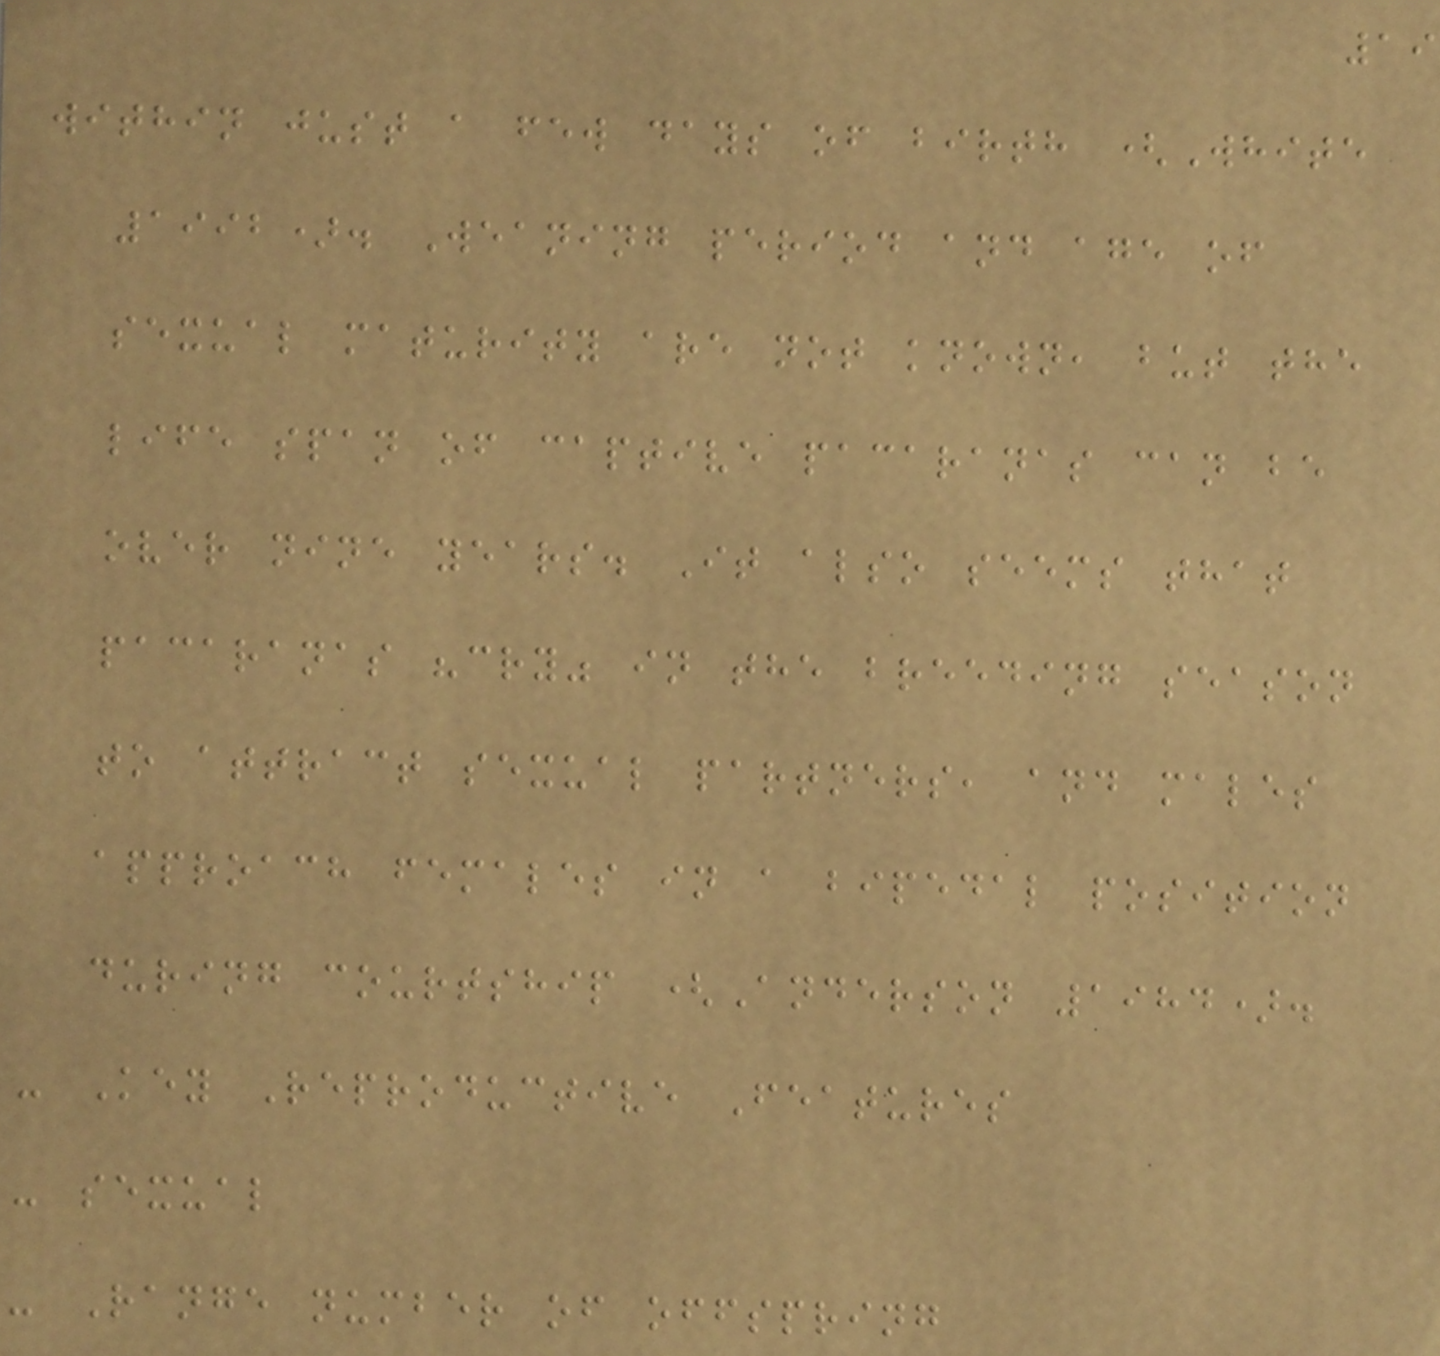19
within just a few days of birth (White
1992). Weaning period and age of
sexual maturity are not known, but the
life span of captive pacaranas can be
over nine years. It also seems that
pacaranas "cry" in the breeding season
to attract sexual partners, and males
approach females in a bipedal position
during courtship (Anderson 1984).
- Key Reproductive Features
- sexual
- Range number of offspring
